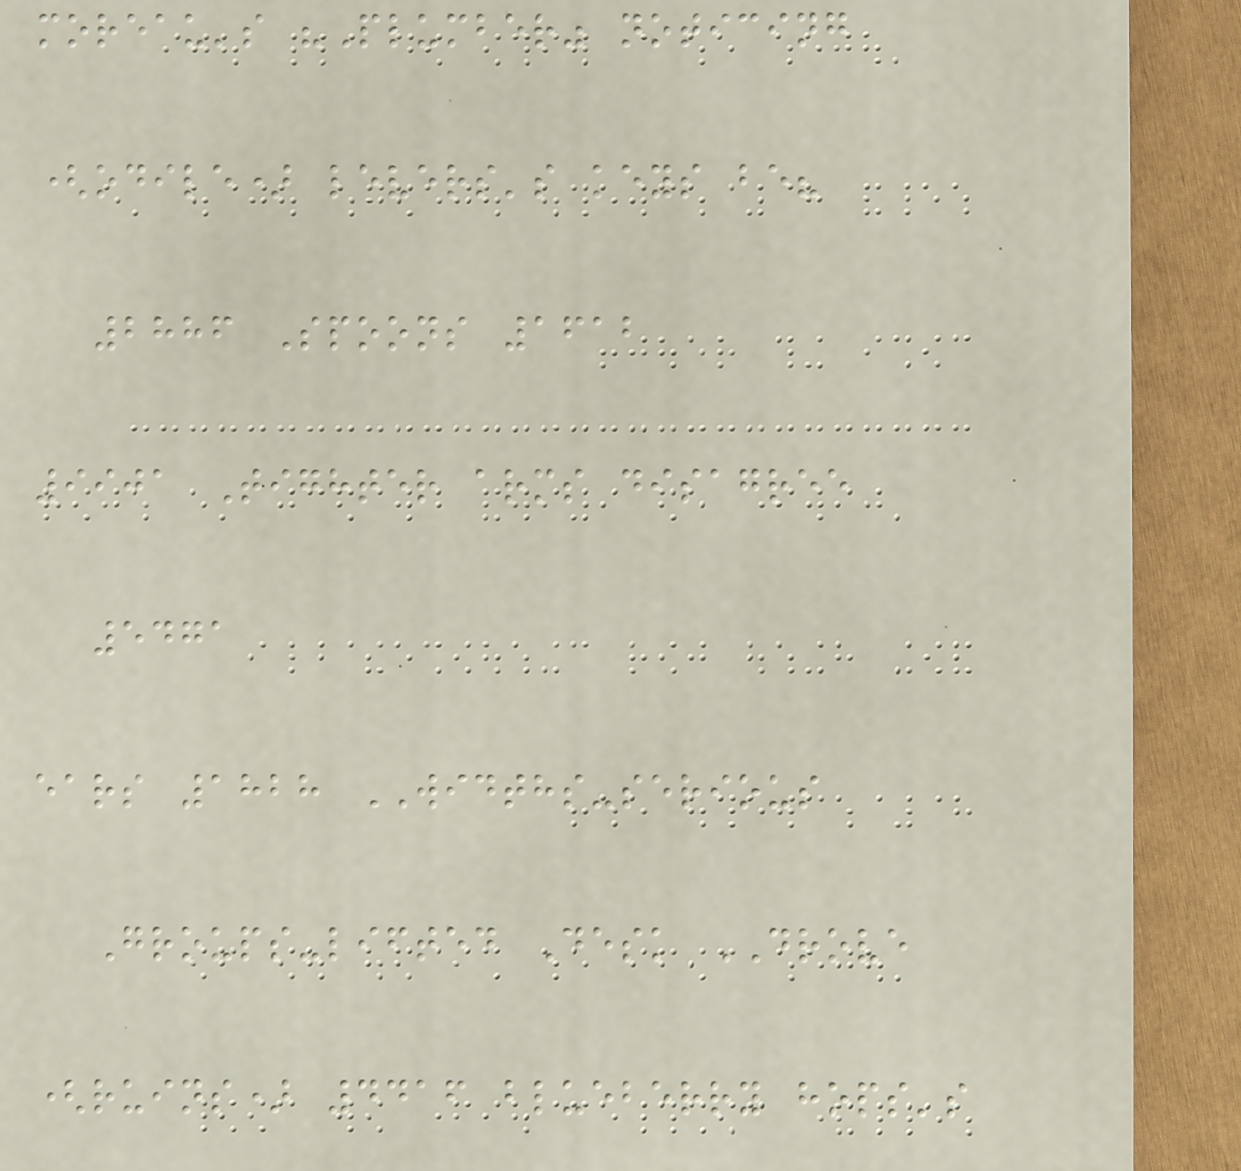moreau's "Plumber" noticing
(odile) levers's keys be?
2886 Spoons 1612
9901 Tighter arms disagree
5471
ears 1828 WIDTHS-serious
Groups-lifted Desk DROVE
(ruins) 4416 blueberry hops's
